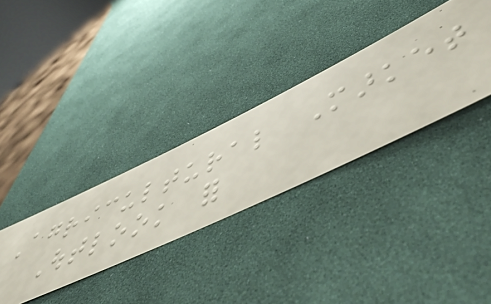Agricultural Market
Outlook for
